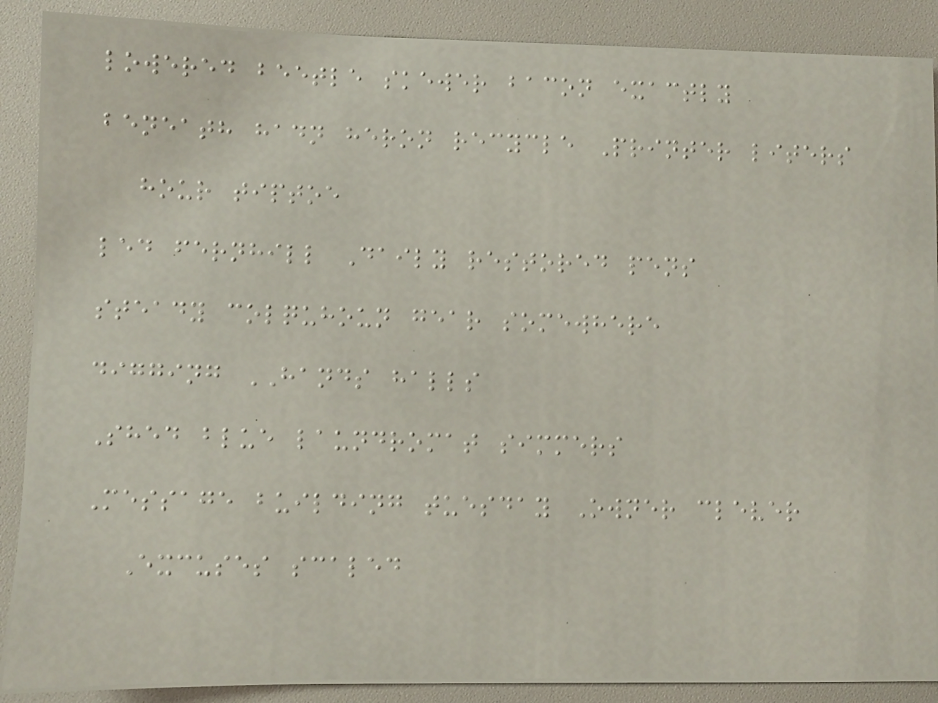lowered beetle skewer bacon exactly
beneath hadn heron recycle Printer liters
hour tiptoe
led fernhill Daily restored pens
steady colquhoun gear somewhere
digging HANDS halls
Shed blue laundromat simmers
Message building tuesday Owner clever
Excuses scaled
